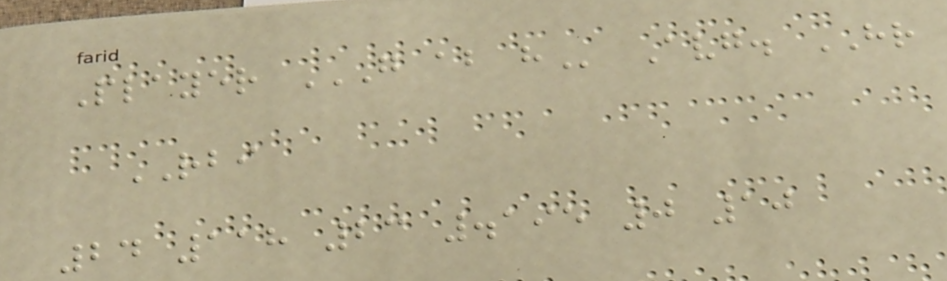Player G AB H Avg. HR
RBI
24 118 23 .195 0 10
